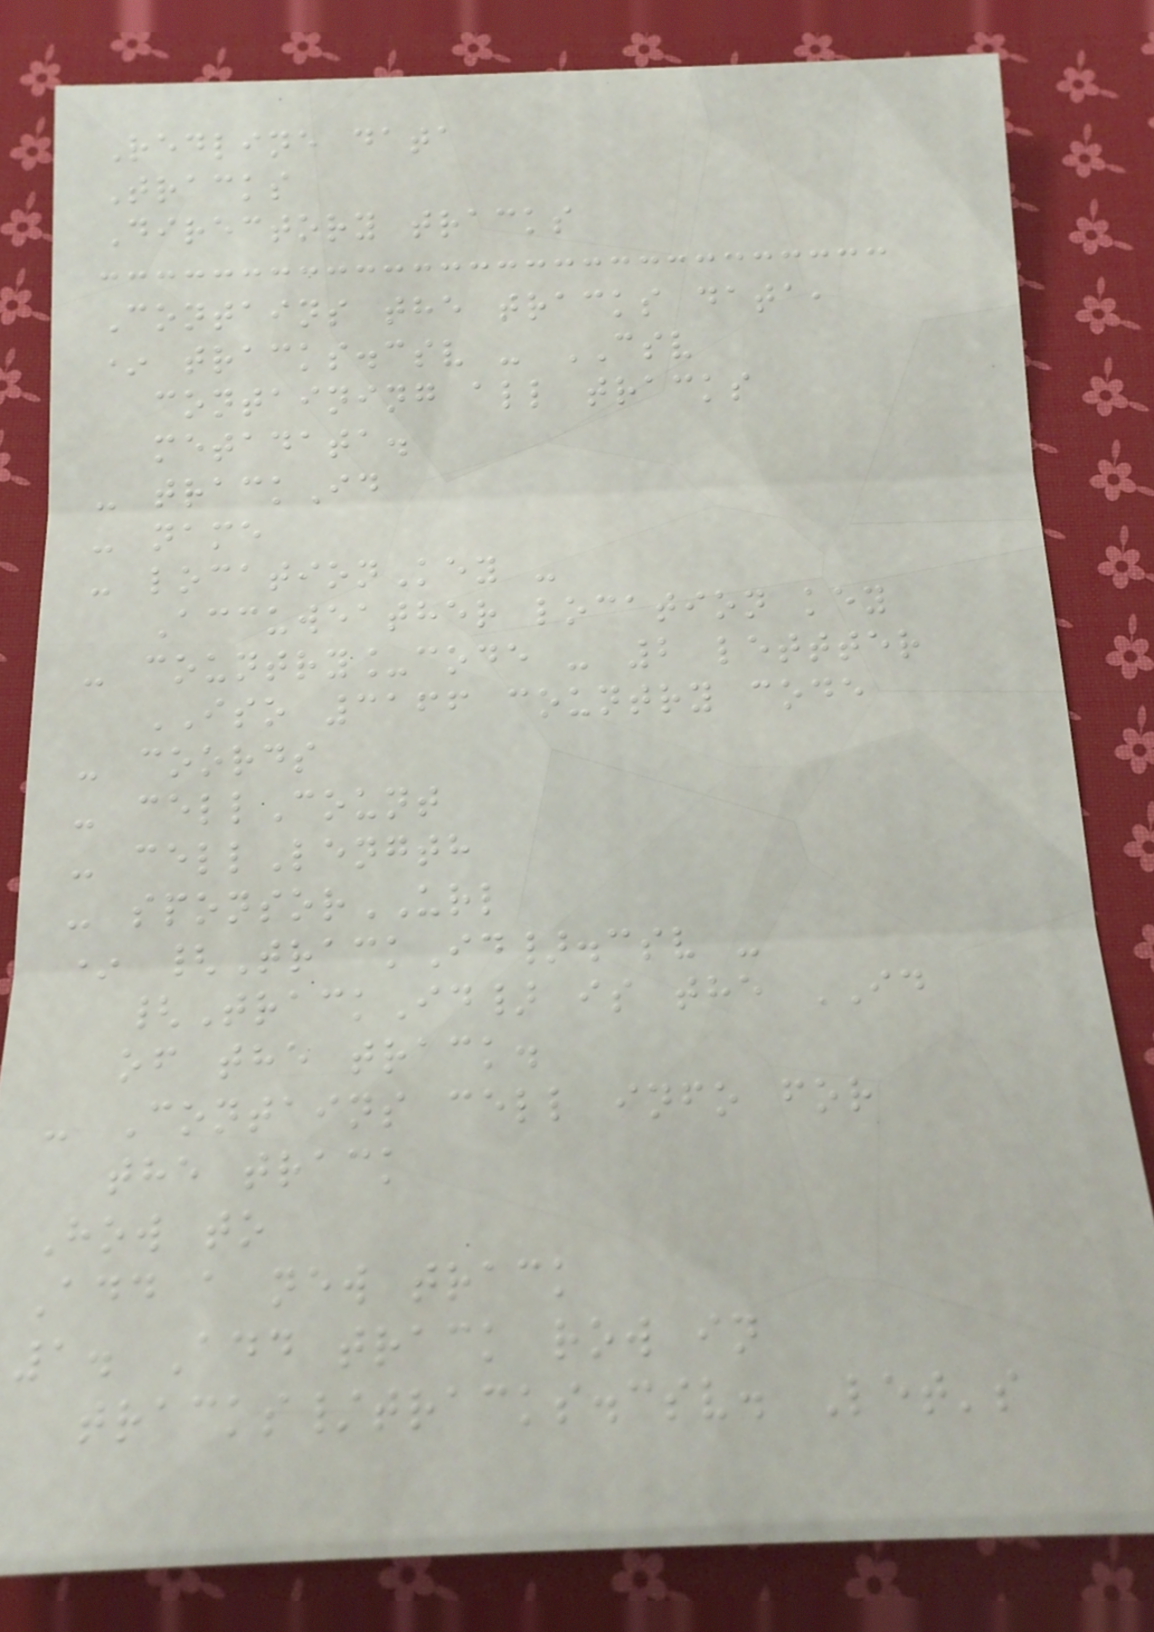Redline data
Tracks
Directory tracks
Contains the tracks data,
* tracks.csv - CSV
containing all tracks
metadata.
- trackId
- name
- locationKey -
Accuweather location key
- country_code - 2 lettter
ISO 3166 country code
- coords
- cellCount
- cellLength
- sponsorURL
* {TrackId}.csv -
{TrackId} is the ID
of the track.
- Contains cell info for
the track
How to
Add a new track
1. Add track row in
tracks/tracks.csv. Let's
